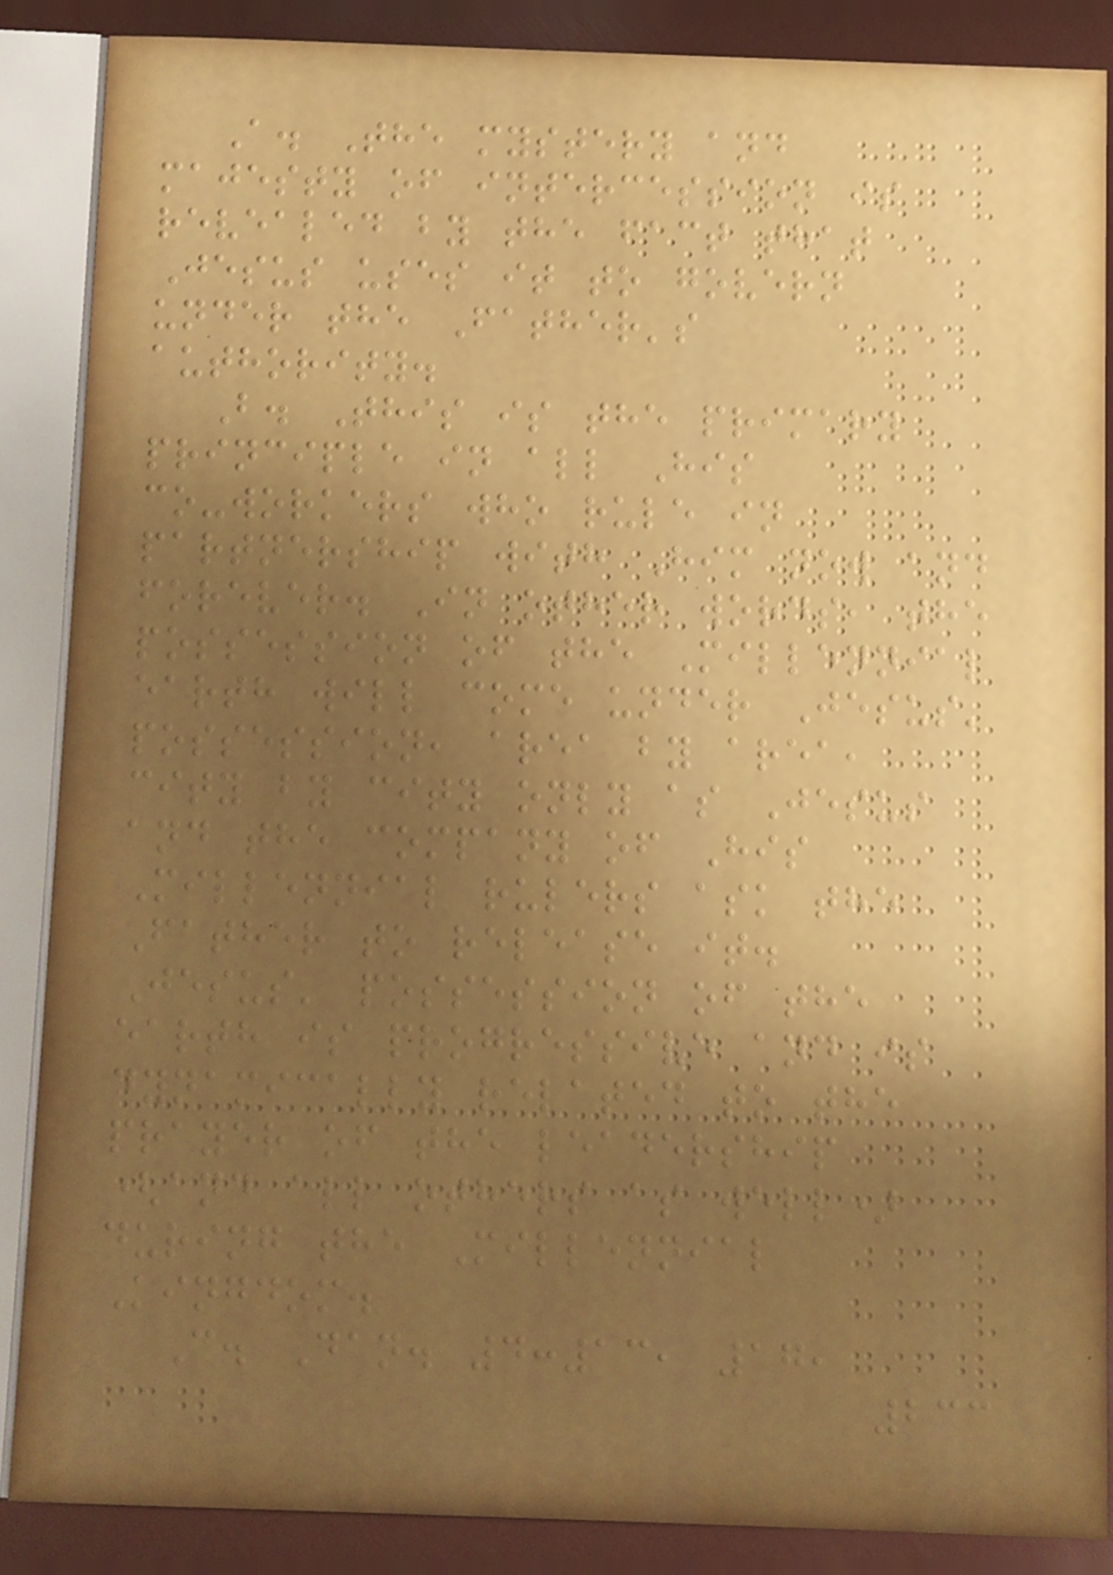A. The mystery and
majesty of intercession is
revealed by the fact that
Jesus uses it to govern
under the Father's
authority.
B. This is the primary
principle in all His
co-workers who rule in
partnership with Him now and
forever. In other words, the
possession of the Millennial
earth will come under Jesus'
possession, area by area,
city by city only as Jesus
and the company of His
Millennial rulers ask the
Father to release it.
Jesus' possession of the
earth is progressive and is
dynamically related to the
prayer of the leadership
(and all others as well)
during the Millennial
Kingdom.
C. Dan. 4:13, 17,
233
